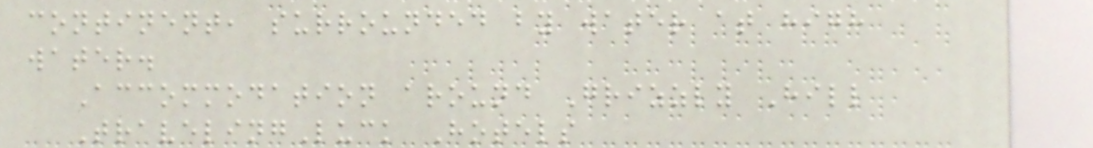continent, surrounded by water at high
water.
Accommodation around Grizzly Hill
TravelingLuck Hotels
